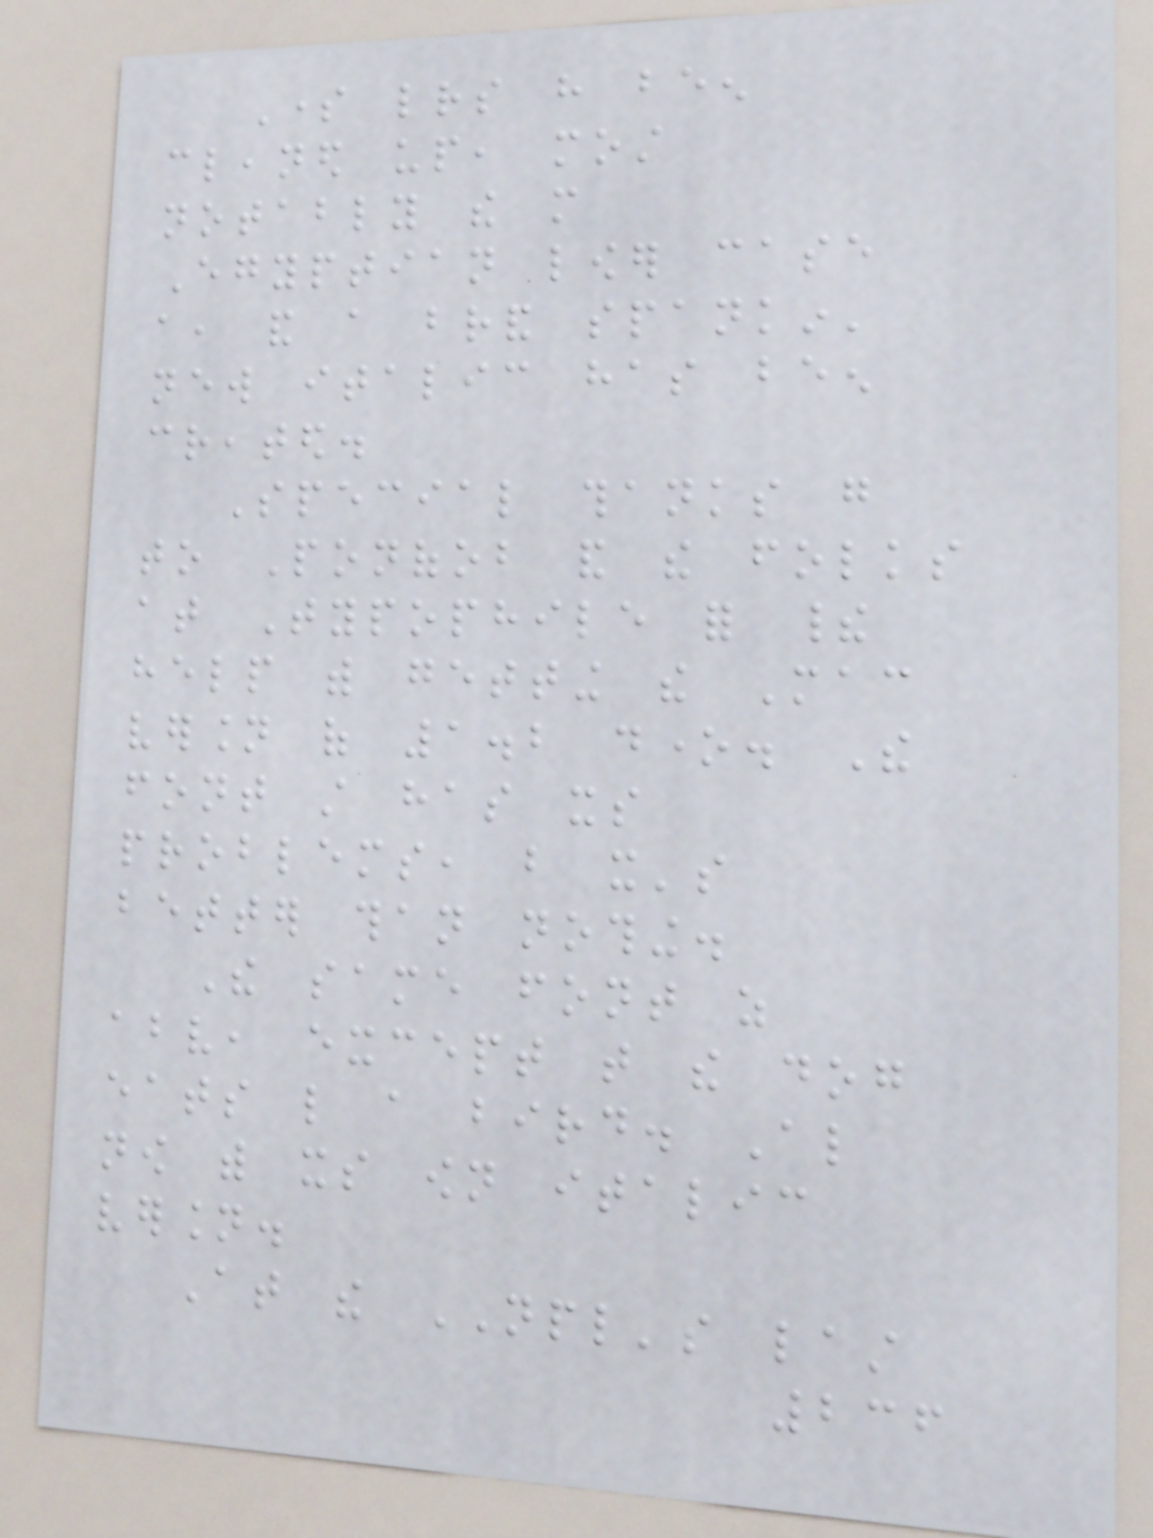Some letters have been
cleaned up, most
notably the more
Egyptian lower case
a, and a brand spankin'
new italic has been
created.
Special thanks go
to Ponofob and the folks
at Typophile for their
help with getting the Mac
version of 1.2 done. The
font still has its
problems, but it's
better than nothing.
The same font as
above, except that the dog
eats like a bird. Also
now with its own italic
version.
At the NPL's last
236
